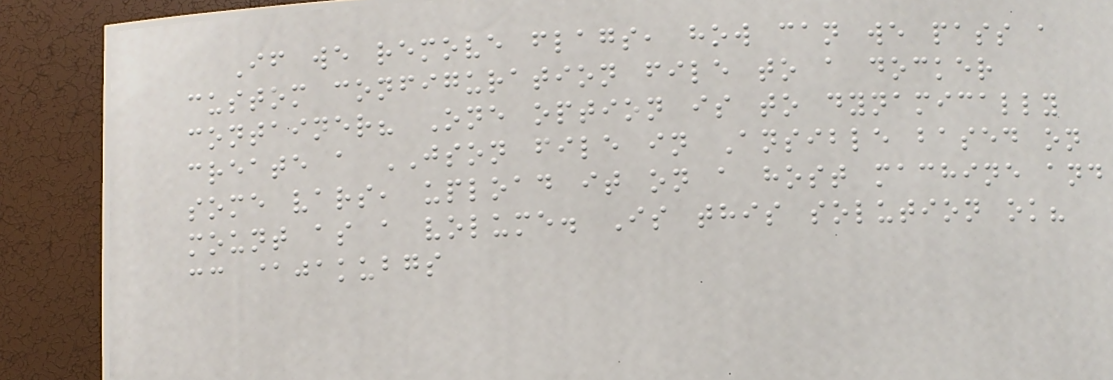If we remove flags, how can we pass a
custom configuration file to a docker
container? One option is to dynamically
create a JSON file in Ansible based on
some vars, upload it on a host machine and
mount as a volume. Is this solution ok?
cc @jakubgs
